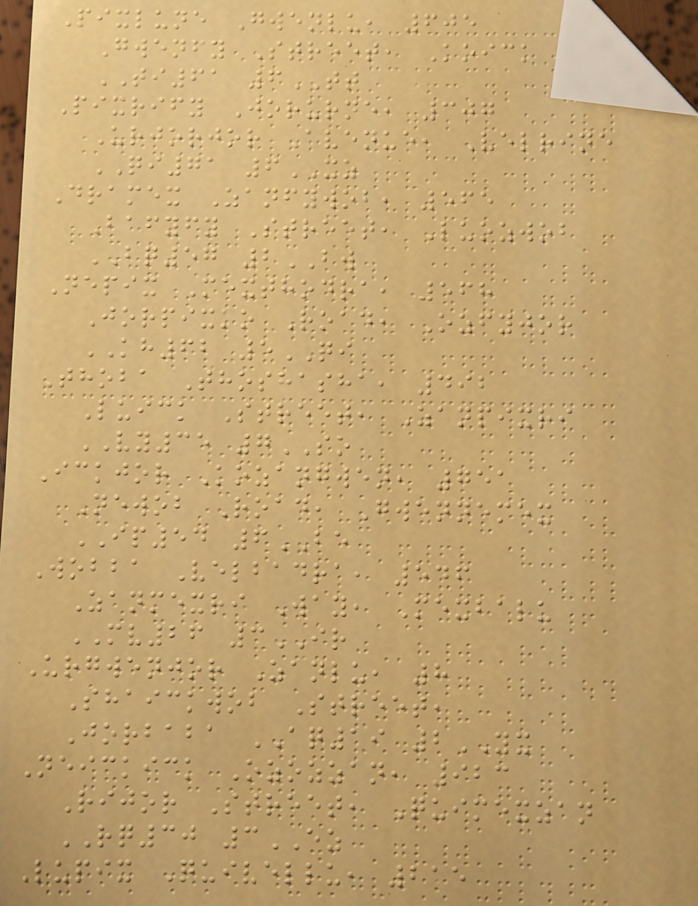Pixlune Gwenlu, 605
Gwenfy Street, Koick
TI61 6TT
Pixrify Jorurne, 307
Urjorjor Avenue, Velrine
QI71 6XZ
Dramex Zanfywob, 565
Bafyfy Street, Luozwob
BQ57 2BW
Nepix Mexthodra, 568
Jorpixko Road, Ozfyjor
KH62 5QI
Thoba Thoshasha, 492
Luick Street, Zanpixri
VY35 7SO
Ickjor Kozangwen, 751
Newob Road, Gwennemex
IP54 6BE
Wobba Velbadra, 546
Zanmexri Way, Mexbalu
MV26 3IR
Urgwenjor Zanlu, 8
Shaickwob Street,
Jorbaba AQ19 2YX
Neickick Ozozzan, 923
Rijor Street, Quimexzan
RQ30 3EZ
Lupix Quivellu, 215
